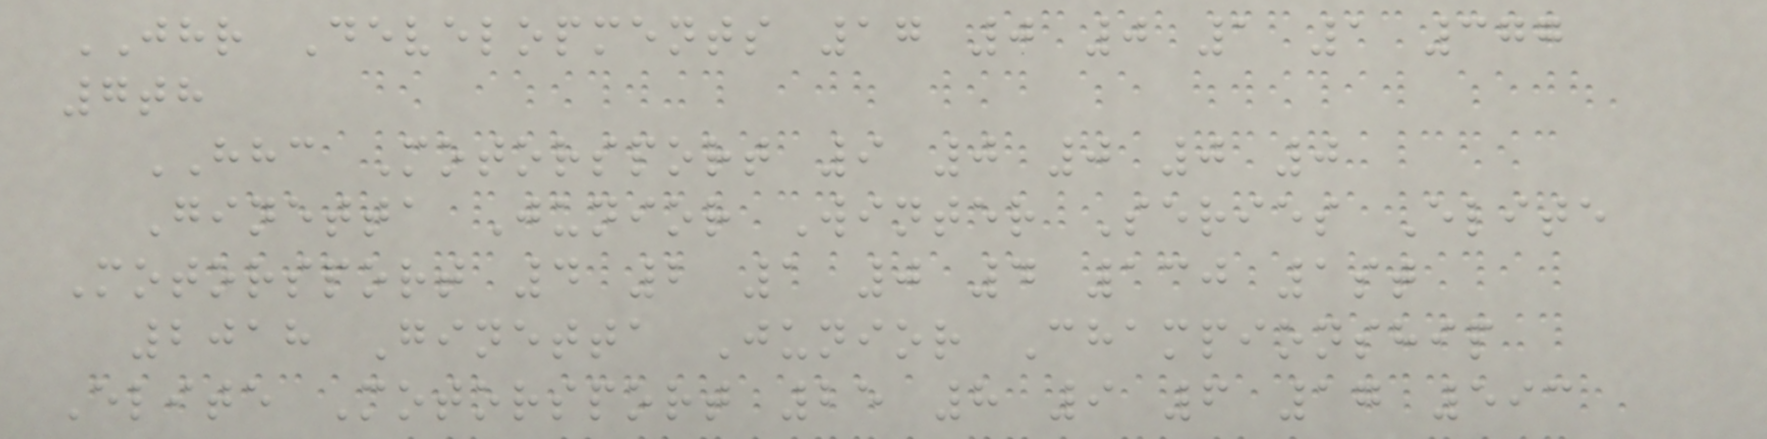JHR Developments 17 0 0 1 1 377
7th
HHC Motorsport 9 0 0 0 0
Ginetta Junior Winter Series Elite
Motorsport 4 2 1 0 4 130 1st
2018 Ginetta Junior Championship
Elite Motorsport 25 8 9 6 17 593
